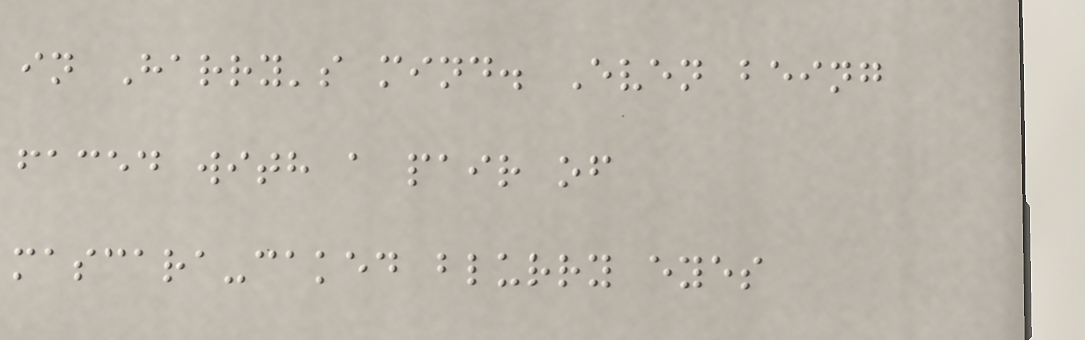in Harry's mind. Even being
faced with a pair of
mascara-caked blurry eyes
